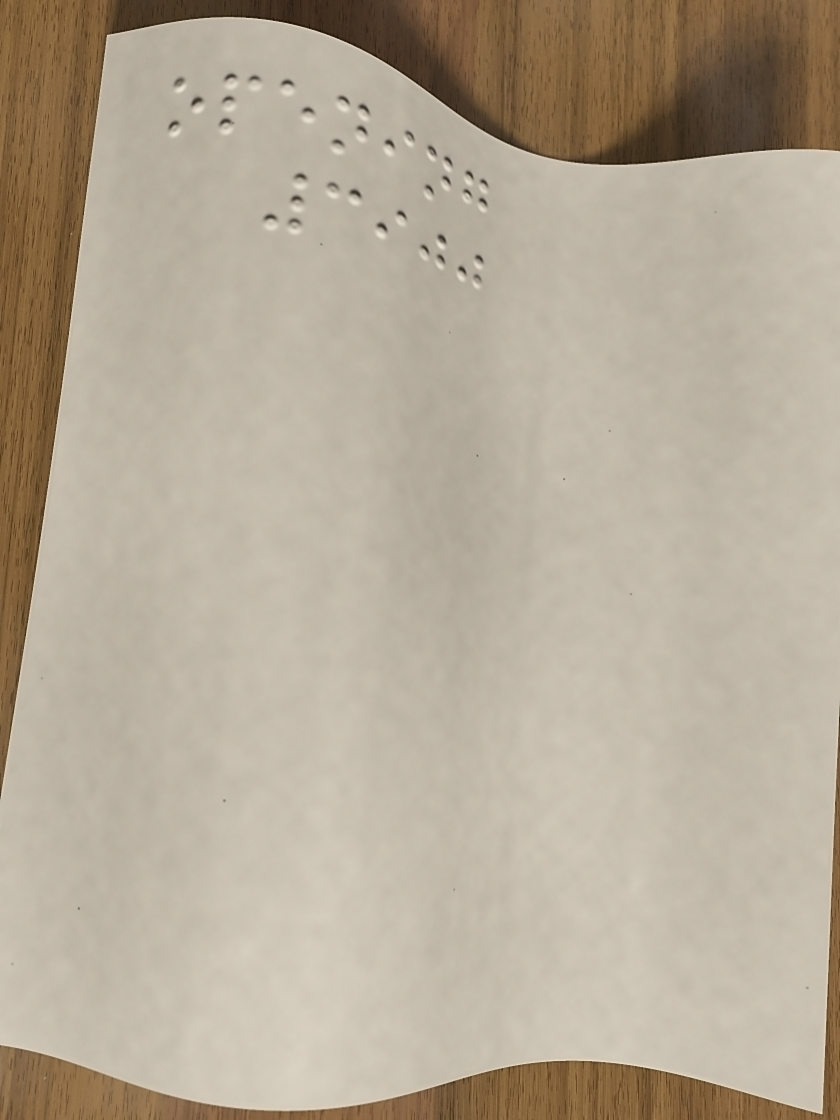opening
3900
